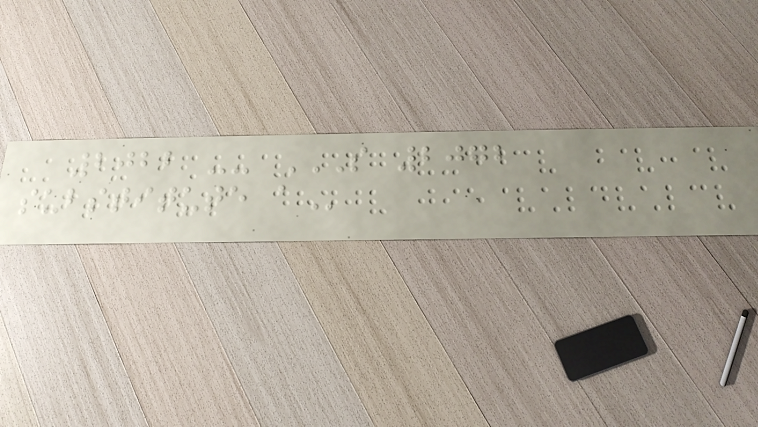2022 -- S 2072
SUBSTITUTE A
